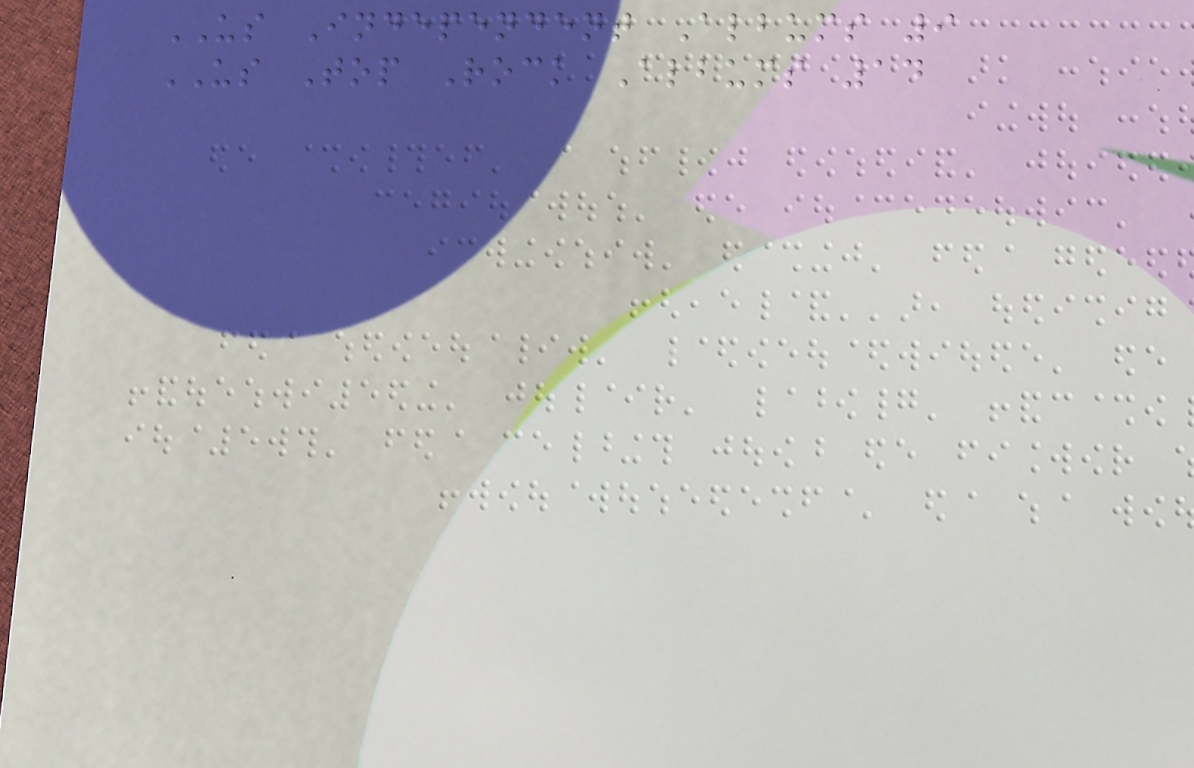US Independent Albums 9
US Top Rock Albums 14
